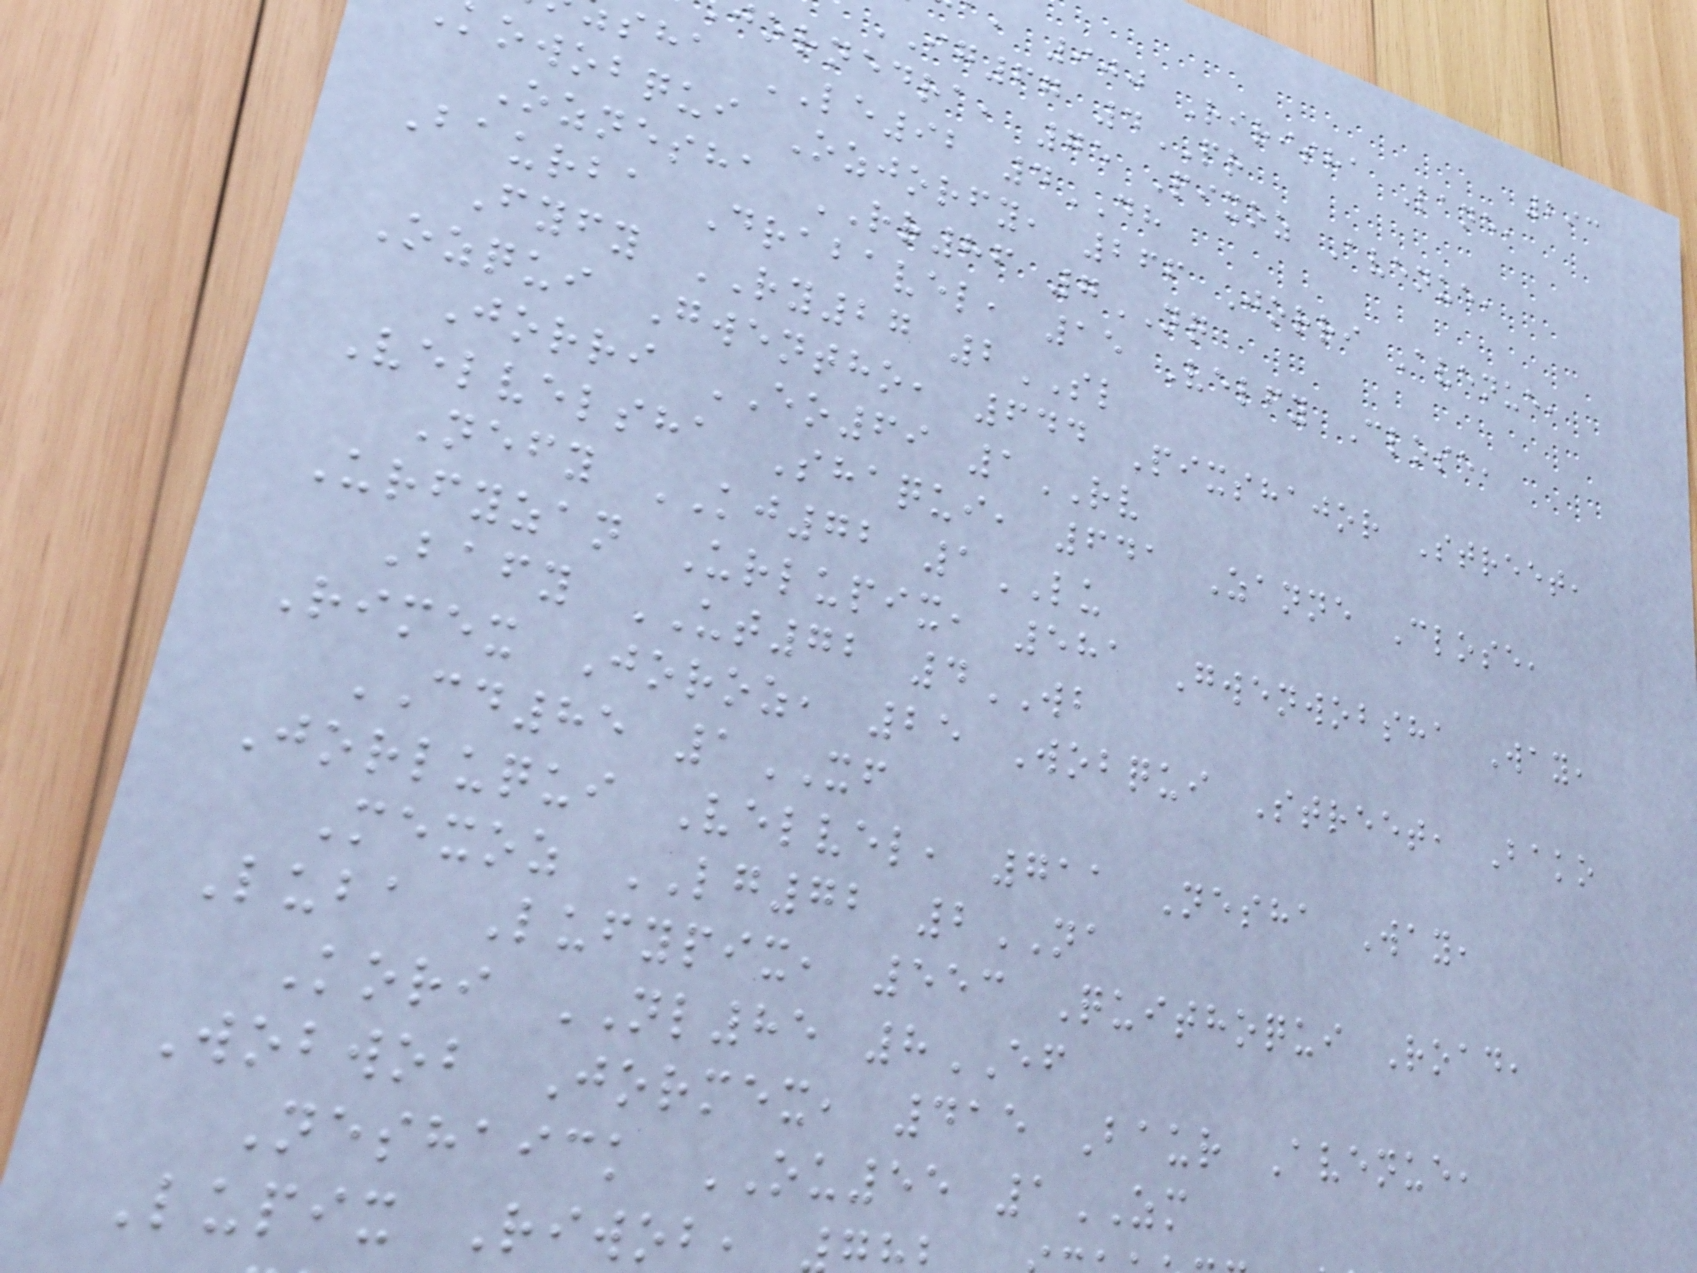293
, 900 Ririsha Lane,
IG67 4PR
ornedra, 75 Pixoz Avenue,
sha LE92 4DH
owobqui Ozjorfy, 266 Jorri Avenue,
Oznesha RR86 7NQ
Baurba Drabavel, 15 Velfy Close,
Fyfy RY27 2SL
Ozqui Gwentho, 644 Pixshajor Street,
Jorri EO69 1RV
Velvelsha Shaqui, 641 Zanne Close,
Nefy KJ72 1LU
Urfyzan Urlupix, 581 Gwenwobsha Way,
Bafy UT72 4WB
Rimex Joroz, 25 Wobqui Street, Bako
CD85 1XF
Jorluqui Velvel, 711 Nesha Way,
Mexoz LG72 2NA
Luba Lufypix, 553 Quithoqui Road,
Kori NL85 8EF
Wobwob Jormex, 415 Baur Avenue,
Neshaick OU55 1ZM
Lupix Riwob,
